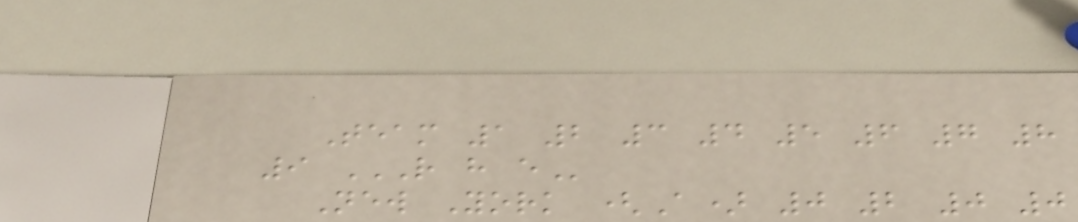Team 1 2 3 4 5 6 7 8
9 R H E
New York (A) 0 2 0 0
